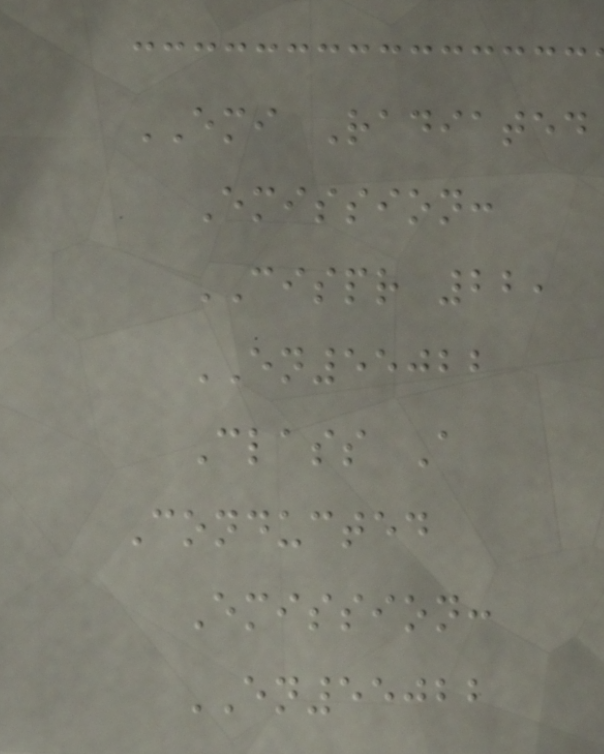EMI Radiated
Emission:
CISPR 22,
EN55022
Class A
Conducted
Emission:
EN55022
